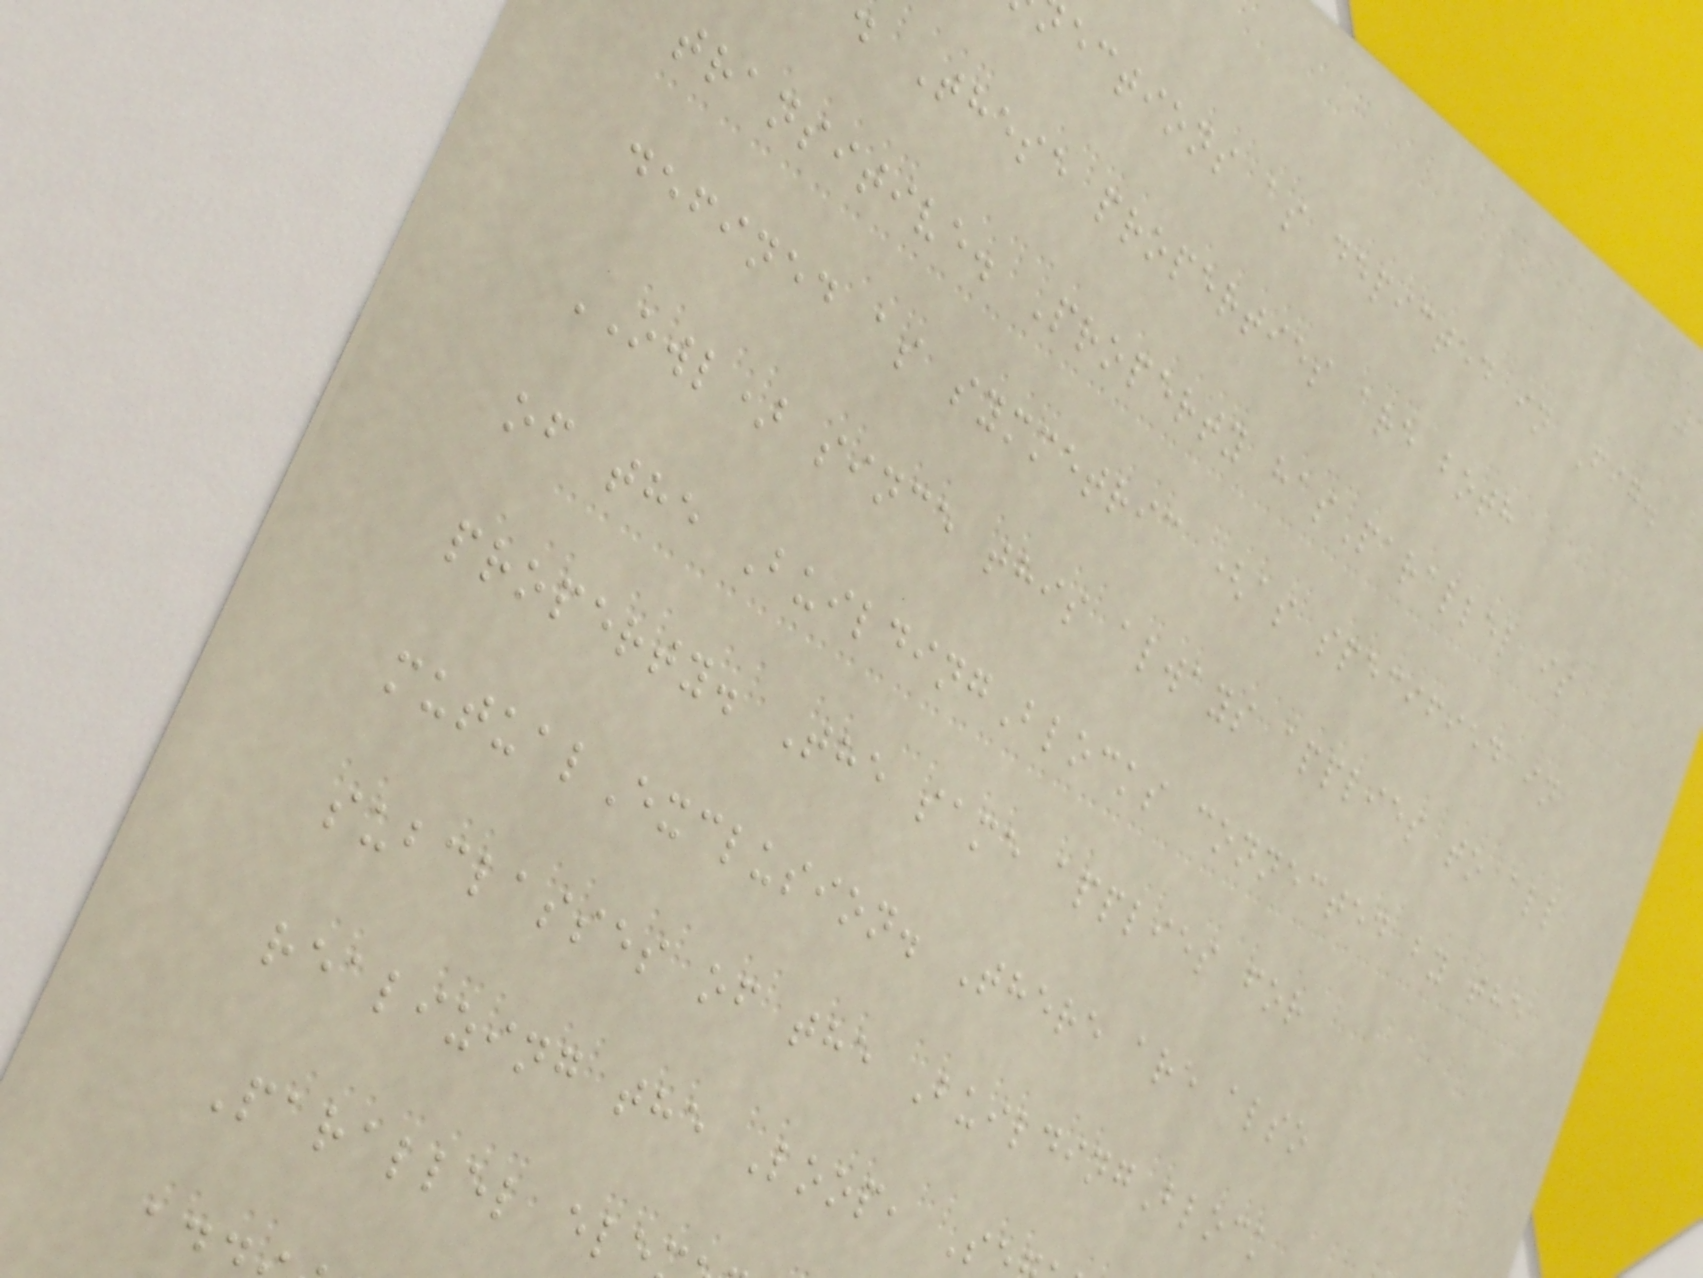ections as depicted in Fig.
These properties are both
transitive. Property hasParallel is
defined as symmetric (as specified in
OWL) since this always applies to all
of the BuildingBlocks connected by the
property. The same applies for
mutualExclusion. There are also
subclasses of the BuildingBlock
realizing the Loop, S
Parallel ele
